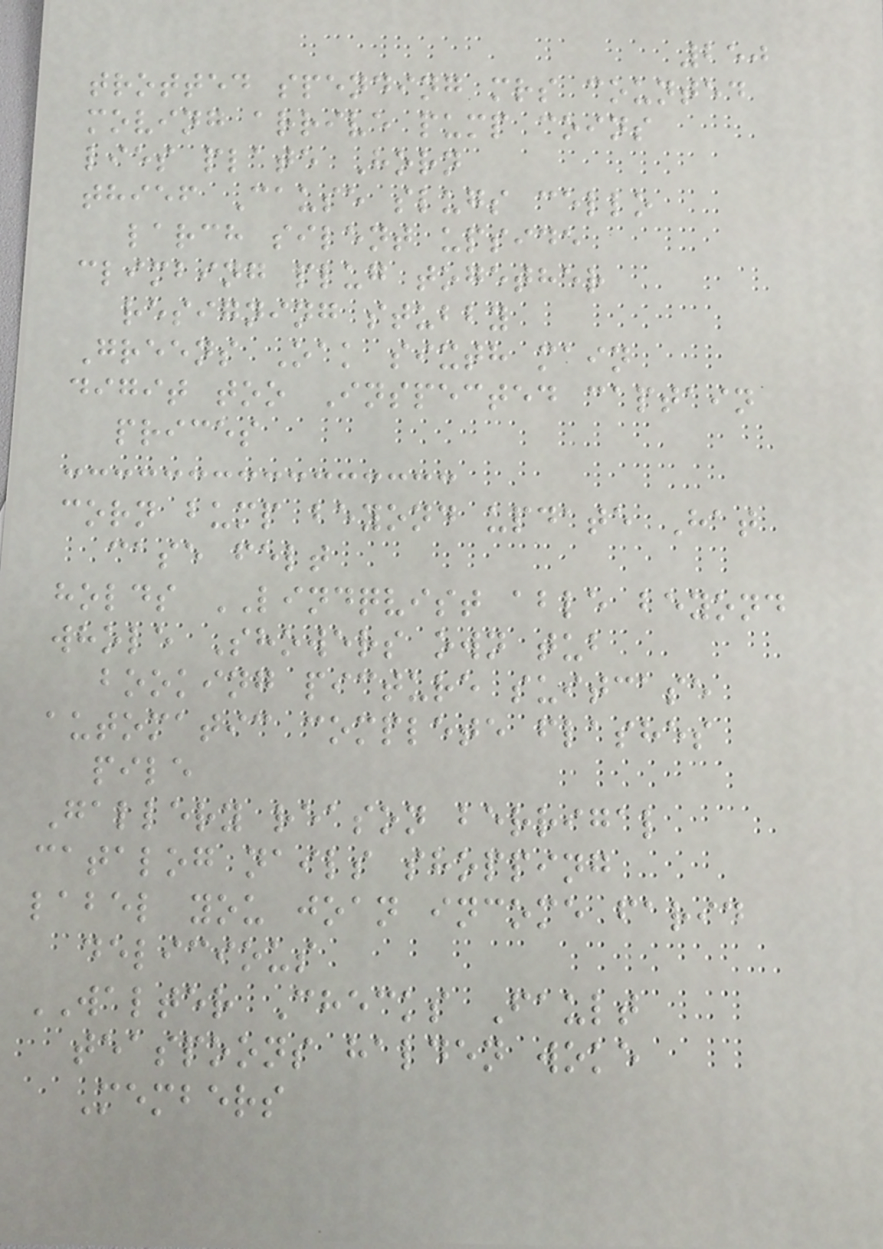250
trotted spending mrs counted
moving arrive pump coins
lies plate Horn
thief Cause slugs cello
larch silent upside
climbing plug together
resigning stubby
Greens Oak sixth main
digit too Inspected captain
prices
corn bump beyond update Hat
case felt
holds LINDQVIST able beyond
whole Showers own tub
booking picture suitcase
automatic complete flashes
pile
Gallery reason berrigal
catalog nails shopping
label you joan income farid
delicious
WALTER Checks Fault
teaspoons halden woke
Members
